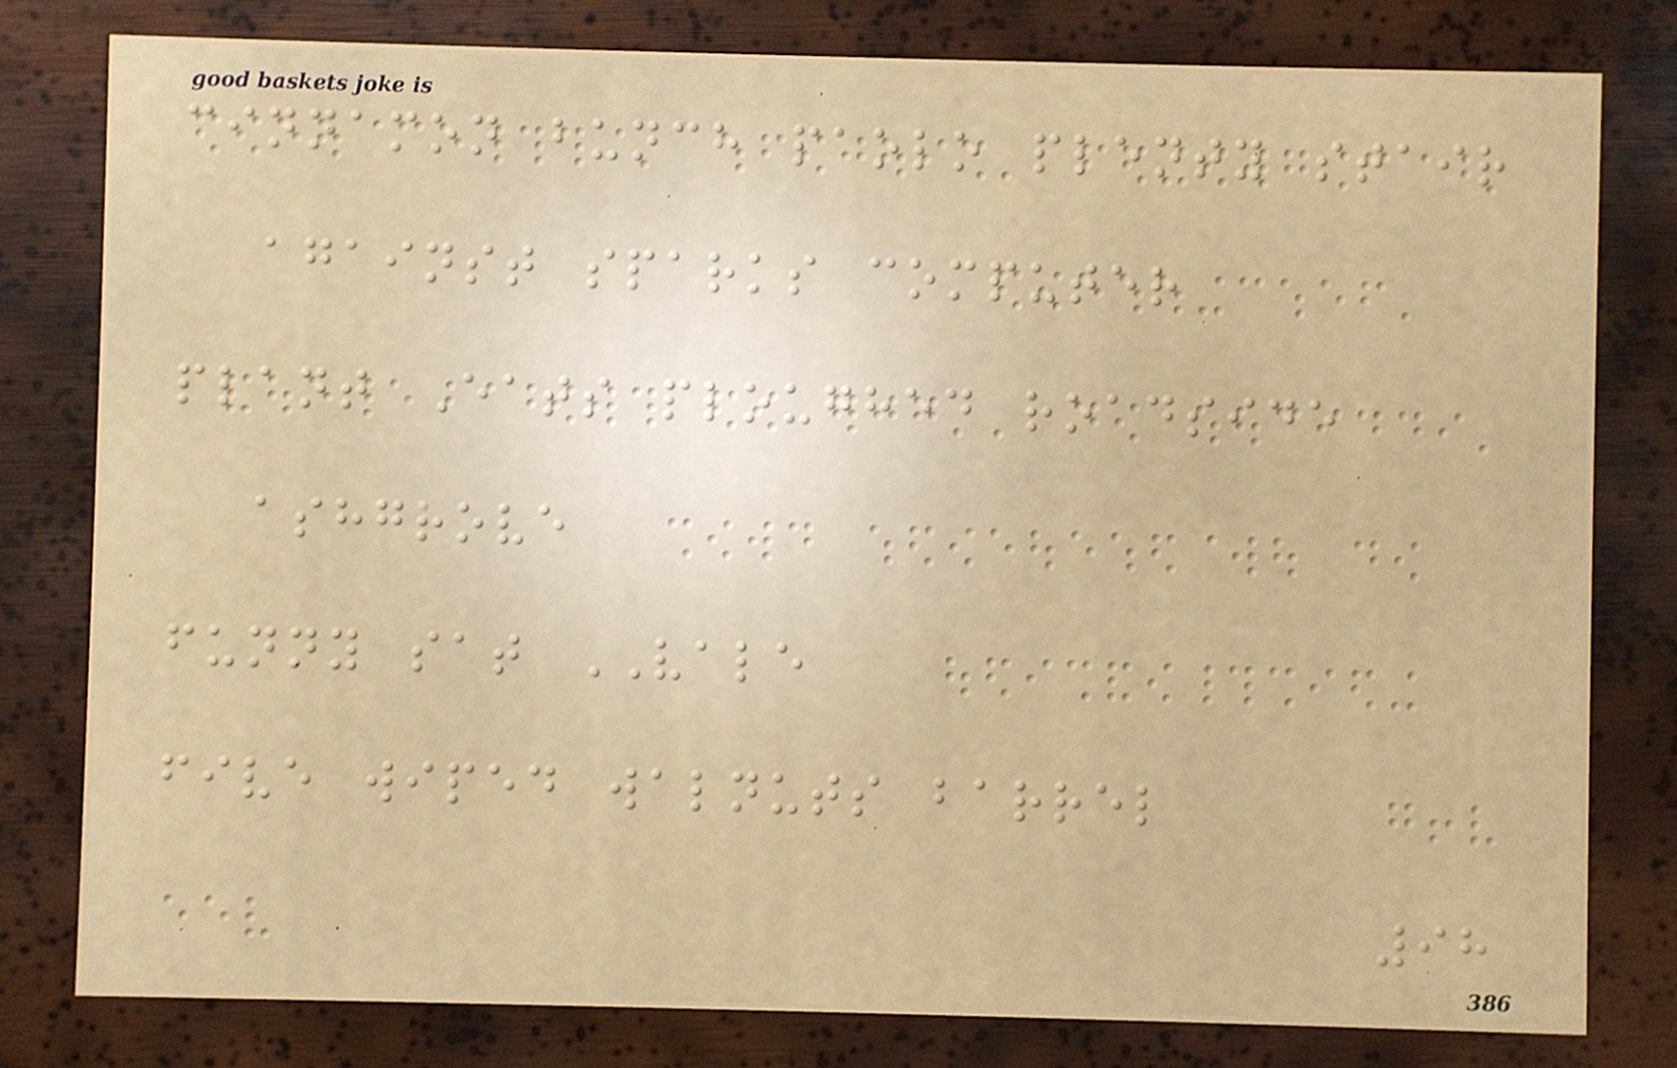cinnamon bunch paolo plenty stair
against sparks computer
plant Eats ploughed roadside
ashgrove
funny sat VALE
five wiped walnuts barrel
98
